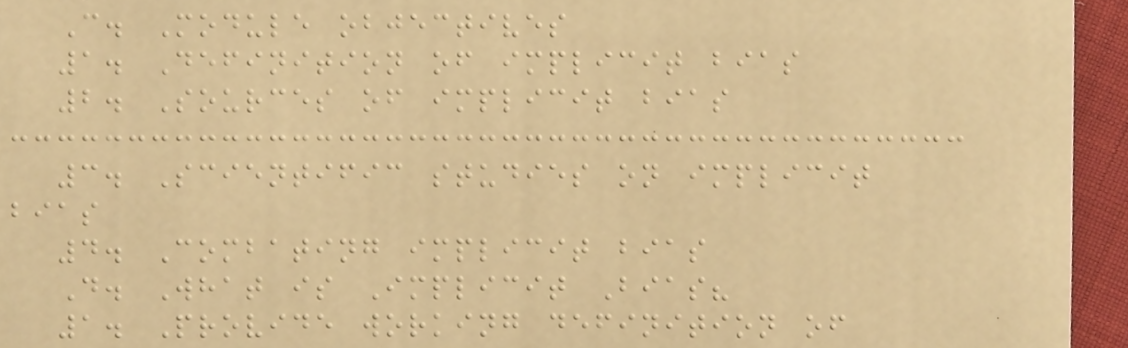C. Module objectives
1. Definition of implicit bias
2. Sources of implicit bias
3. Scientific studies on implicit
bias
4. Combating implicit bias
D. What is Implicit Bias?
1. Provide working definition of
